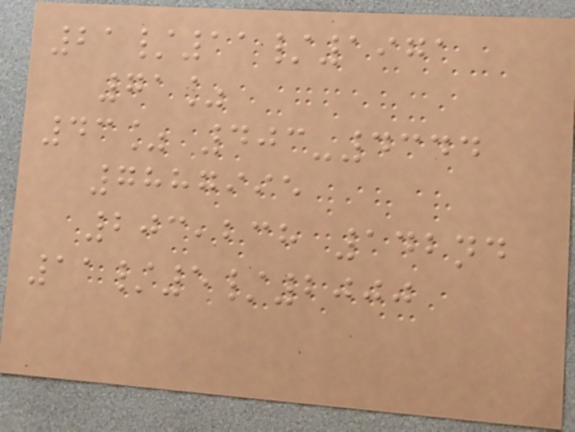21/11/1971
71%
43% 403-4344
7887995
203,238 142nd
11/5/2000
